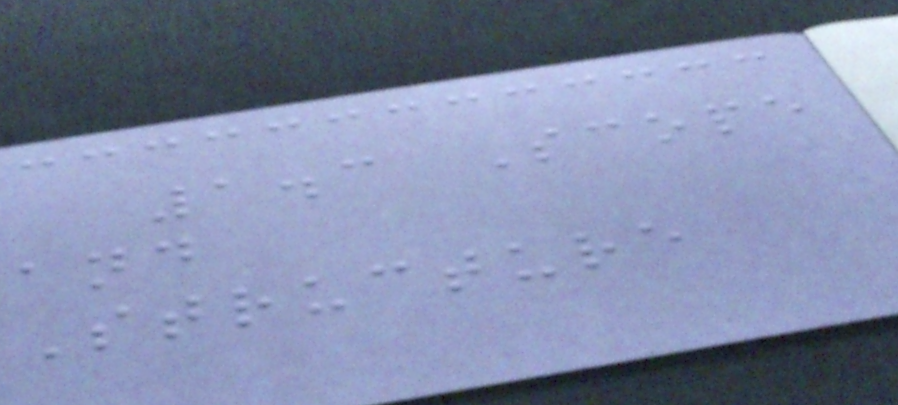1.3 Scope
and
Structure
